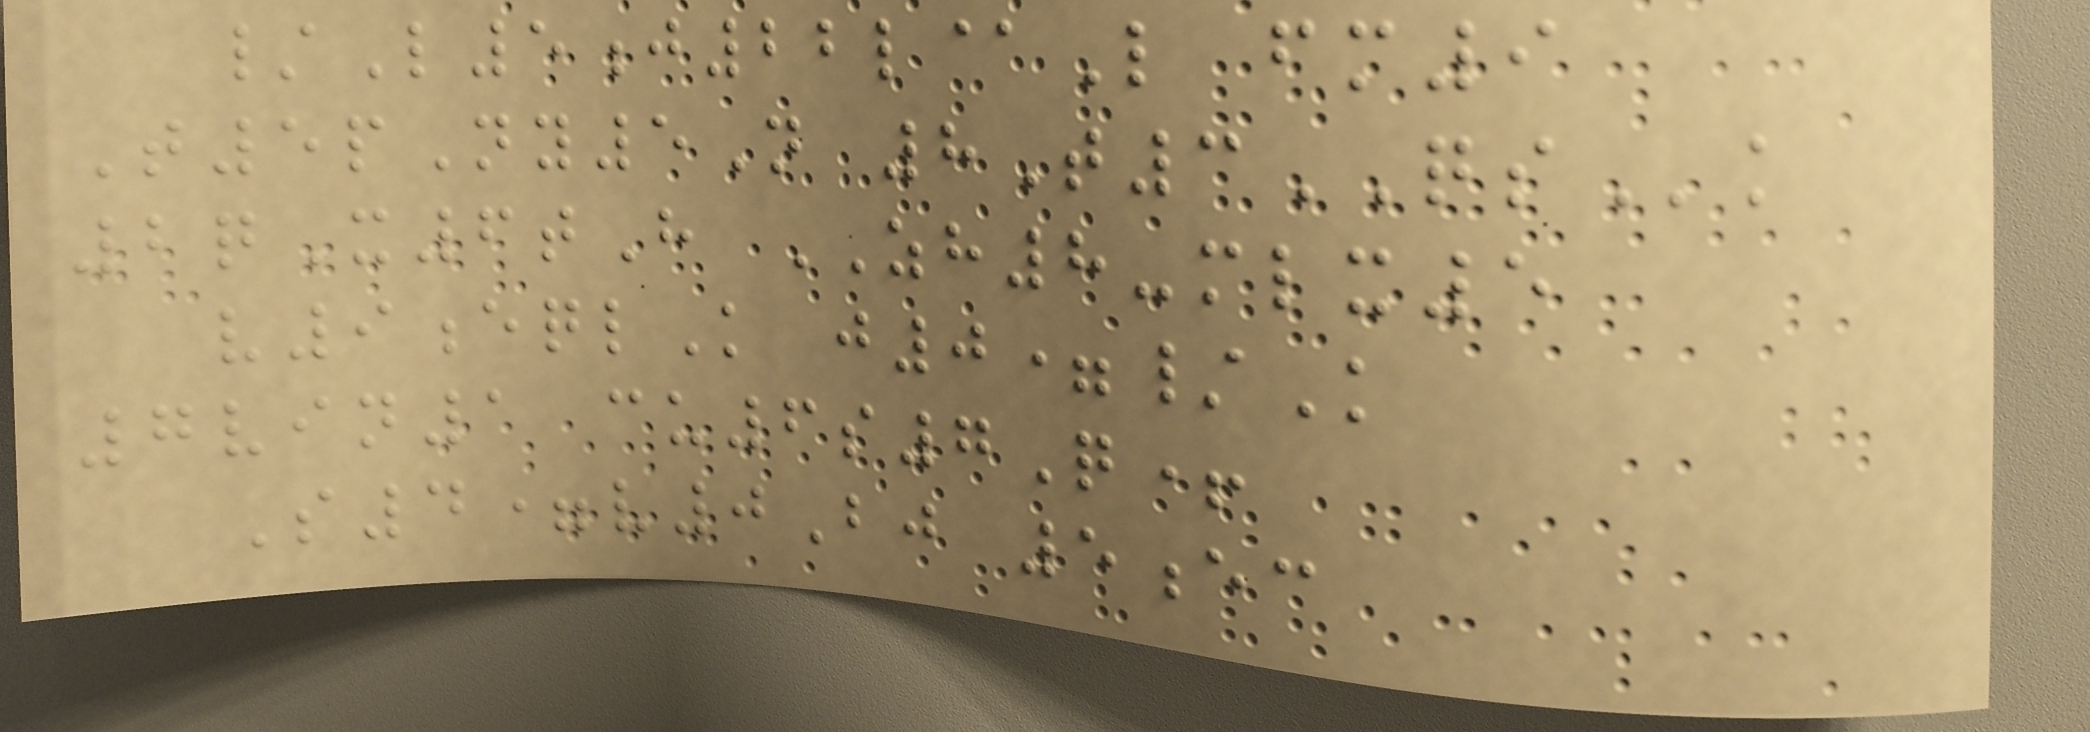/L5j22l@L fm9
T5pNy5N 8T3QSk
2qX6tH ZH8-mlx5
v9eqlK j0=/K
7vin1 cu6s7Q+
S4=v0Bj 5ec
